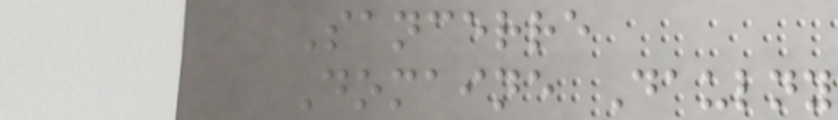Sancerre
Domaine Daulny
